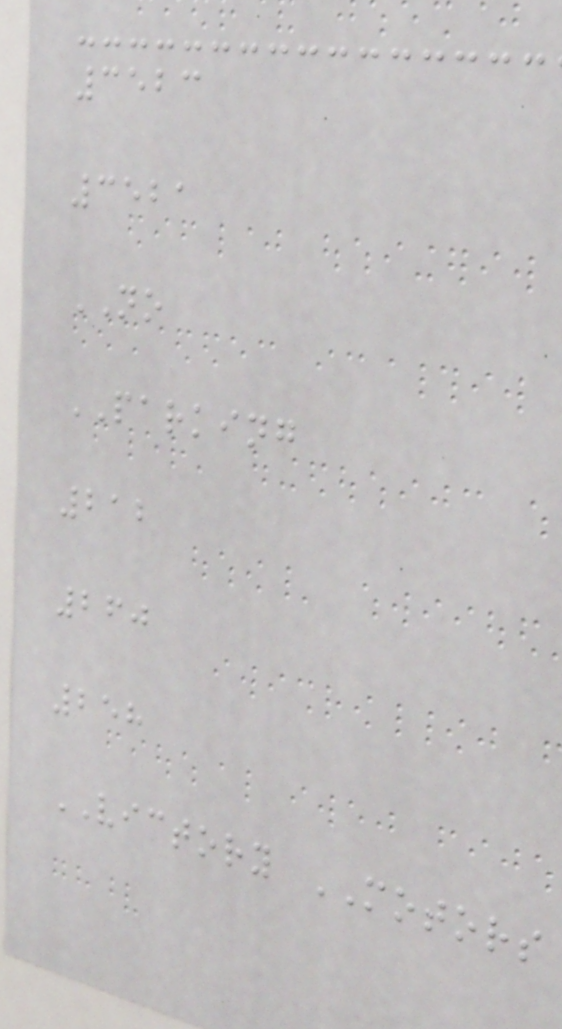3523
3521
NO
PARKING
212
260
258
VICTORY MOTORS
